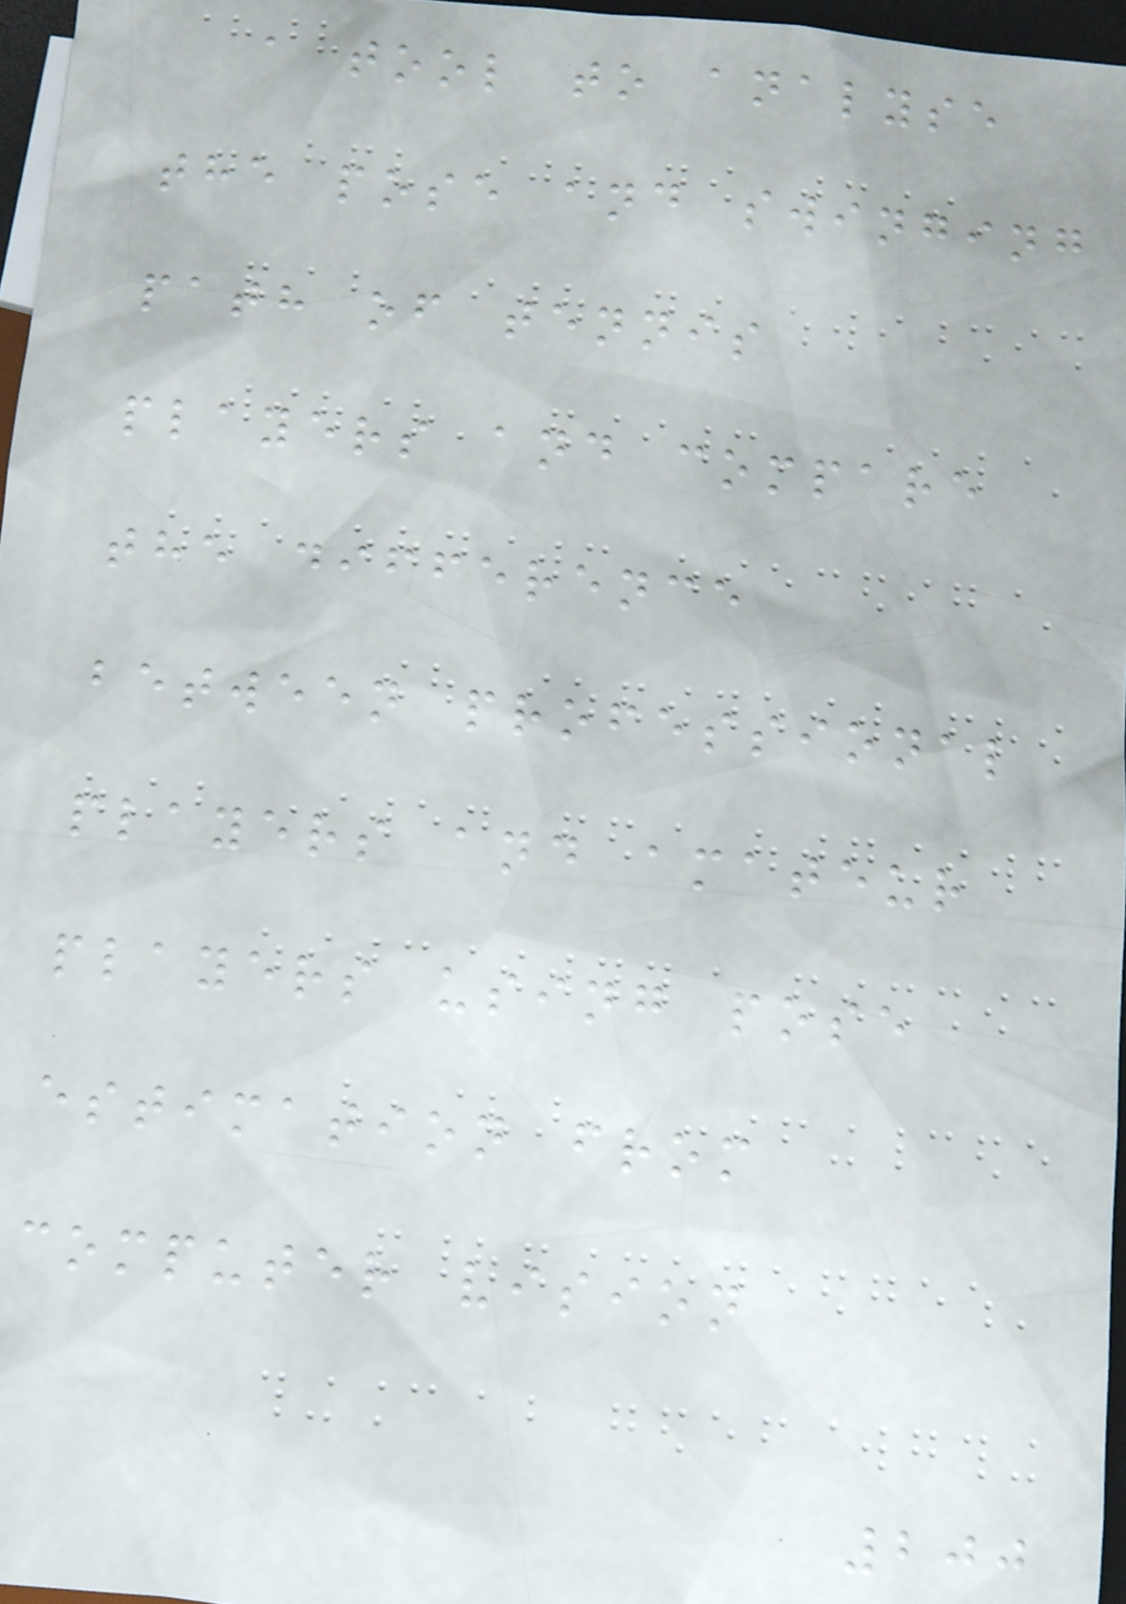a tool to analyse
the pose and swinging
path of tennis
players and compare
the difference
between professional
players and amateur
players using pose
estimation from
computer vision
200
